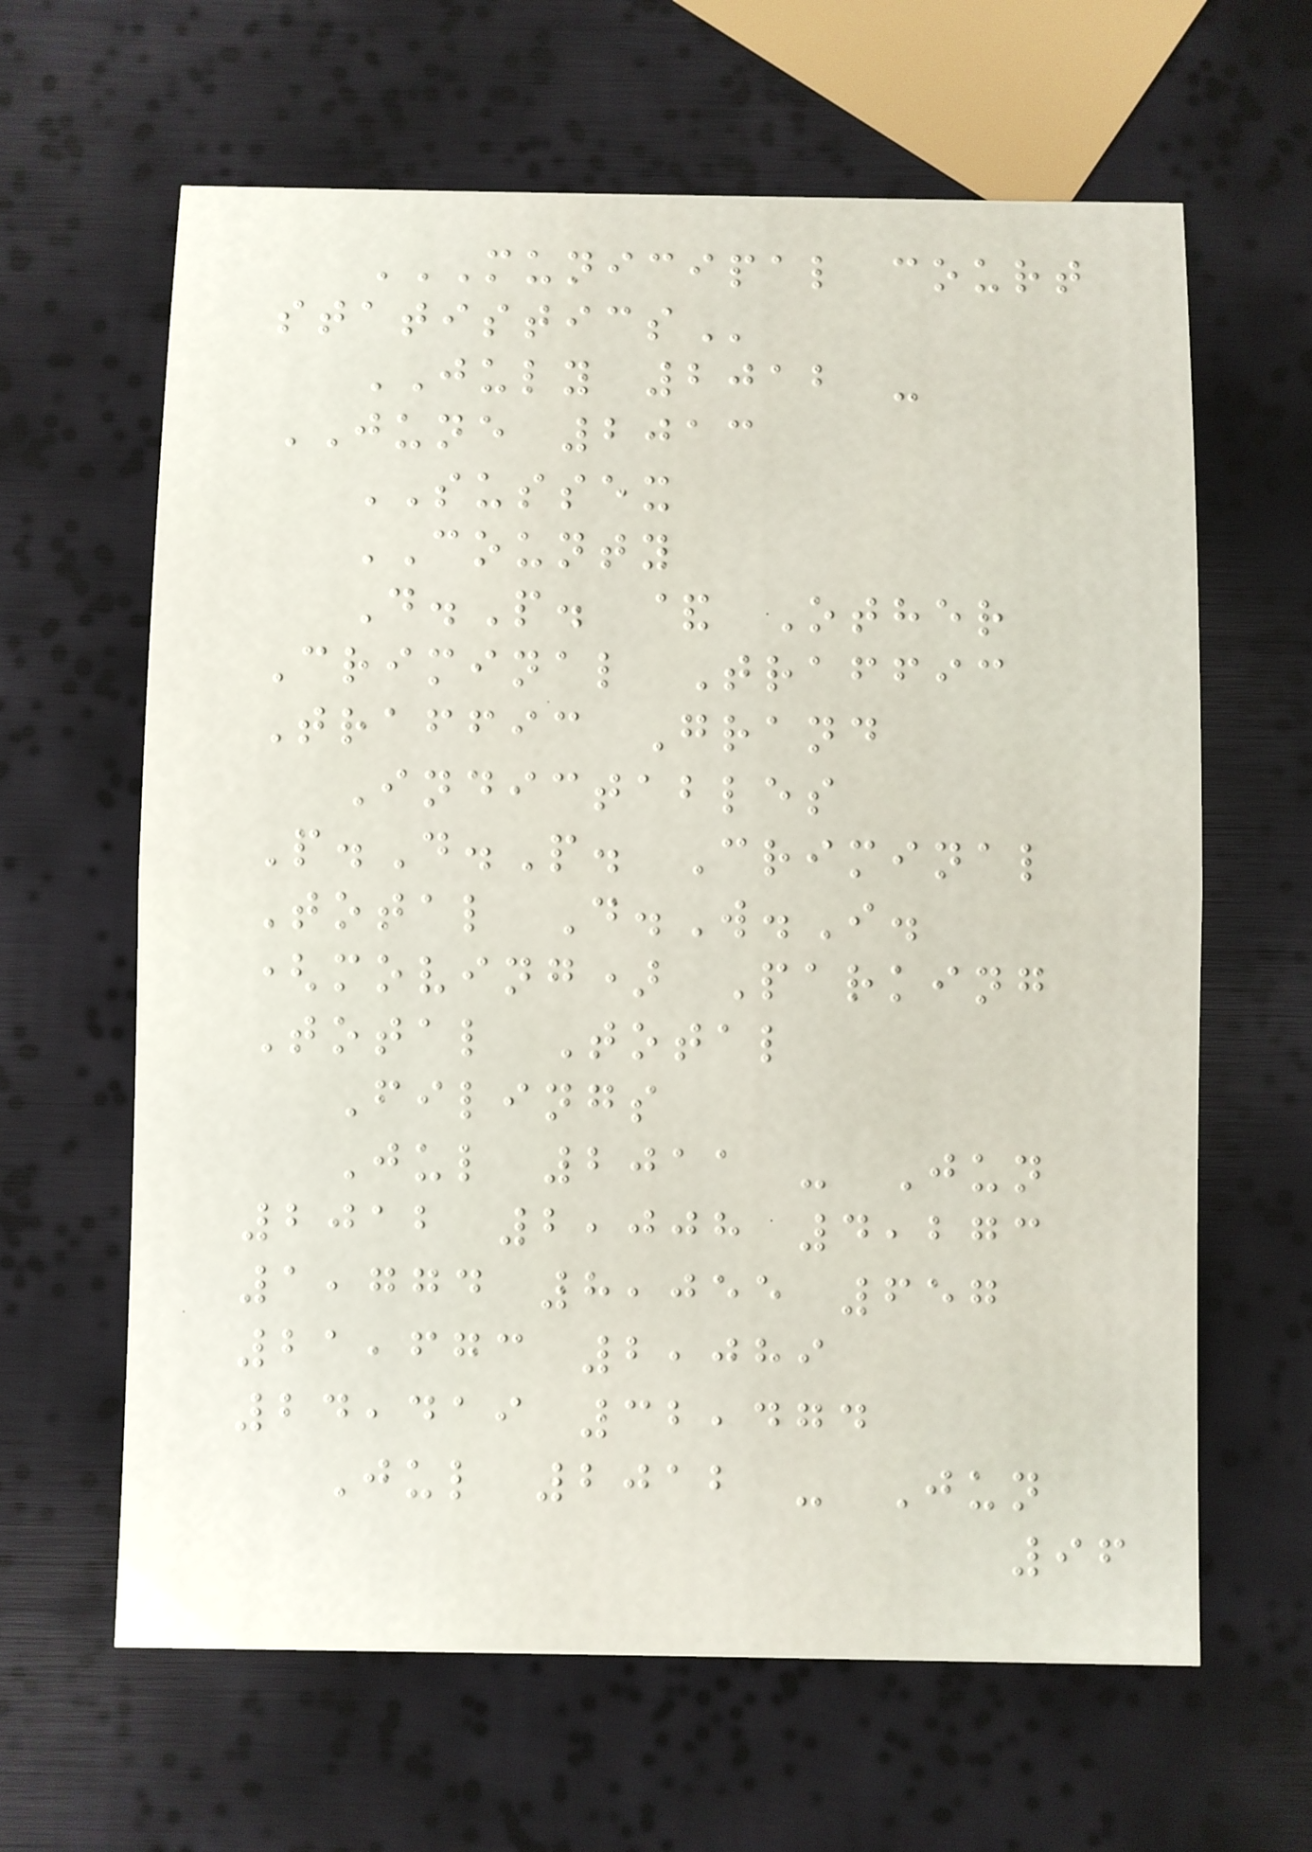MUNICIPAL COURT
STATISTICS
JULY 2012 -
JUNE 2013
SUSSEX
COUNTY
D.P. & Other
Criminal Traffic
Traffic Grand
Indictables
P.D.P. Criminal
Total D.W.I.
(moving) Parking
Total Total
Filings
Jul 2011 - Jun
2012 2,008 4,273
1,774 8,055 657
21,673 2,089
24,419 32,474
Jul 2012 - Jun
96
